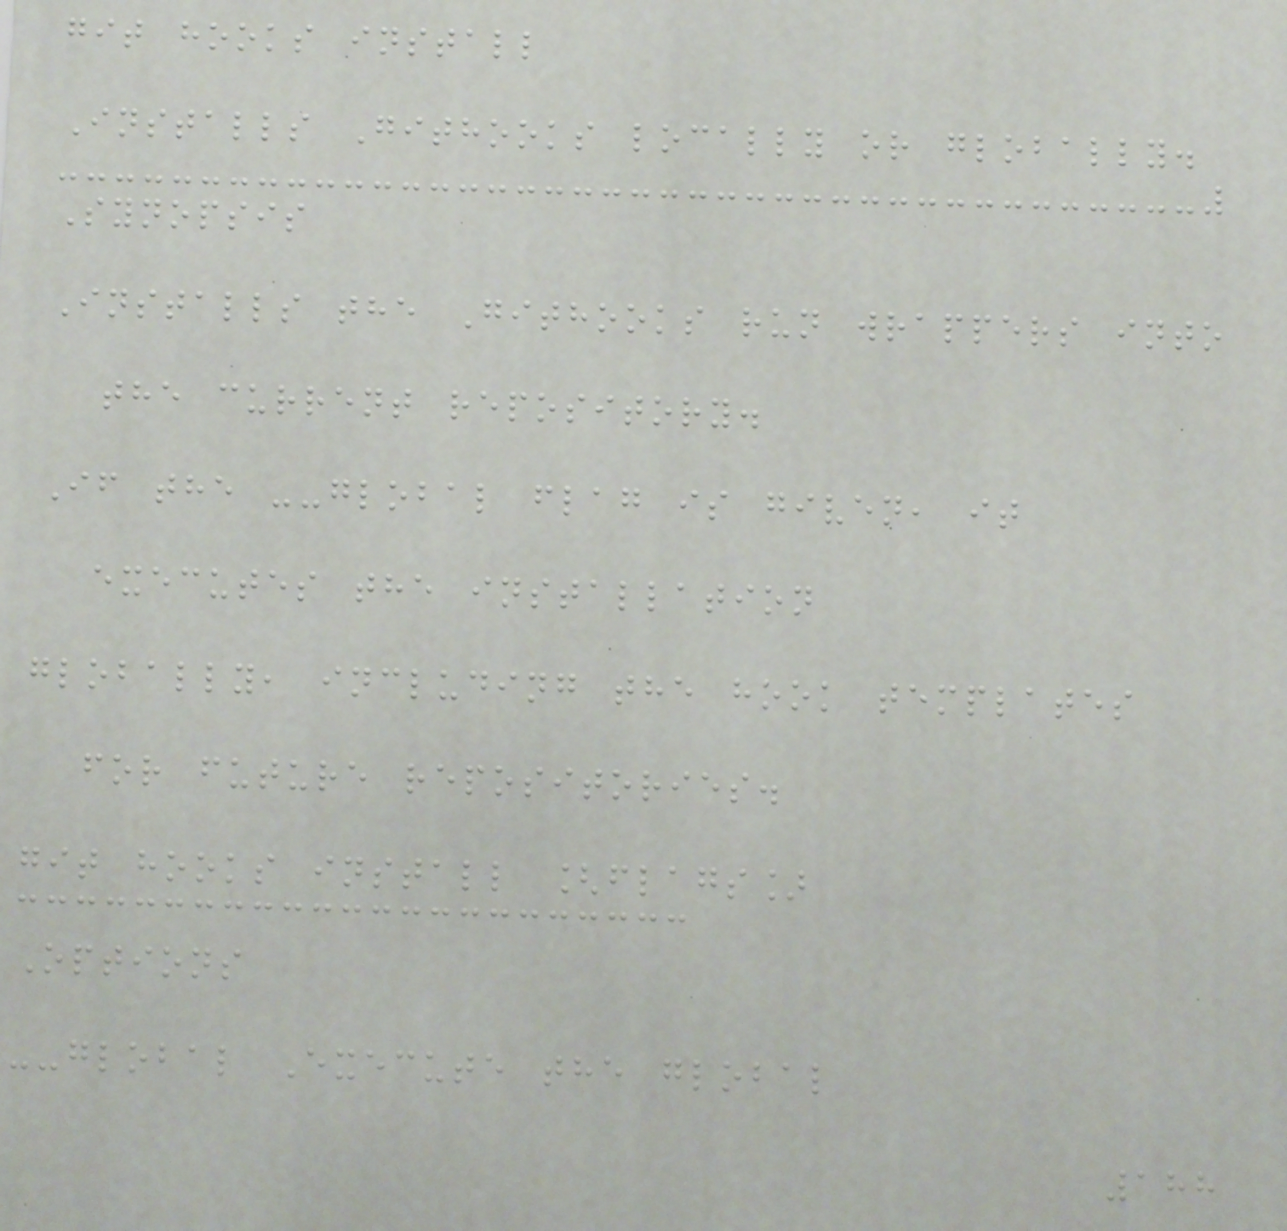git hooks install
Installs Githooks locally or globally.
Synopsis
Installs the Githooks run wrappers into
the current repository.
If the --global flag is given, it
executes the installation
globally, including the hook templates
for future repositories.
git hooks install [flags]
Options
--global Execute the global
188
